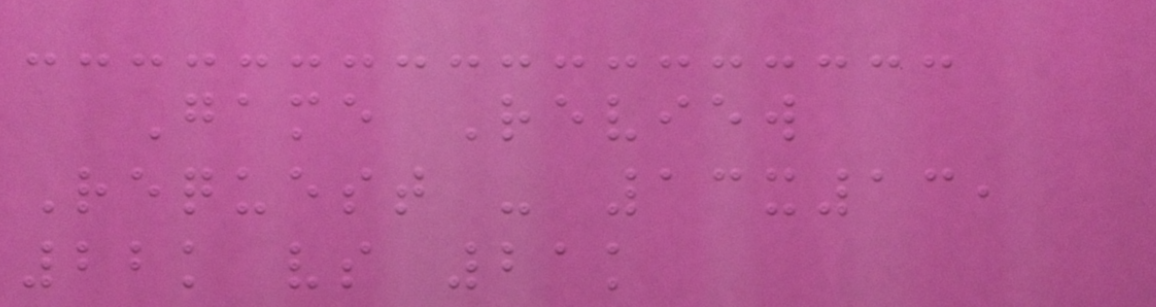Game Review
Request - 13x13,
22k vs 21k
